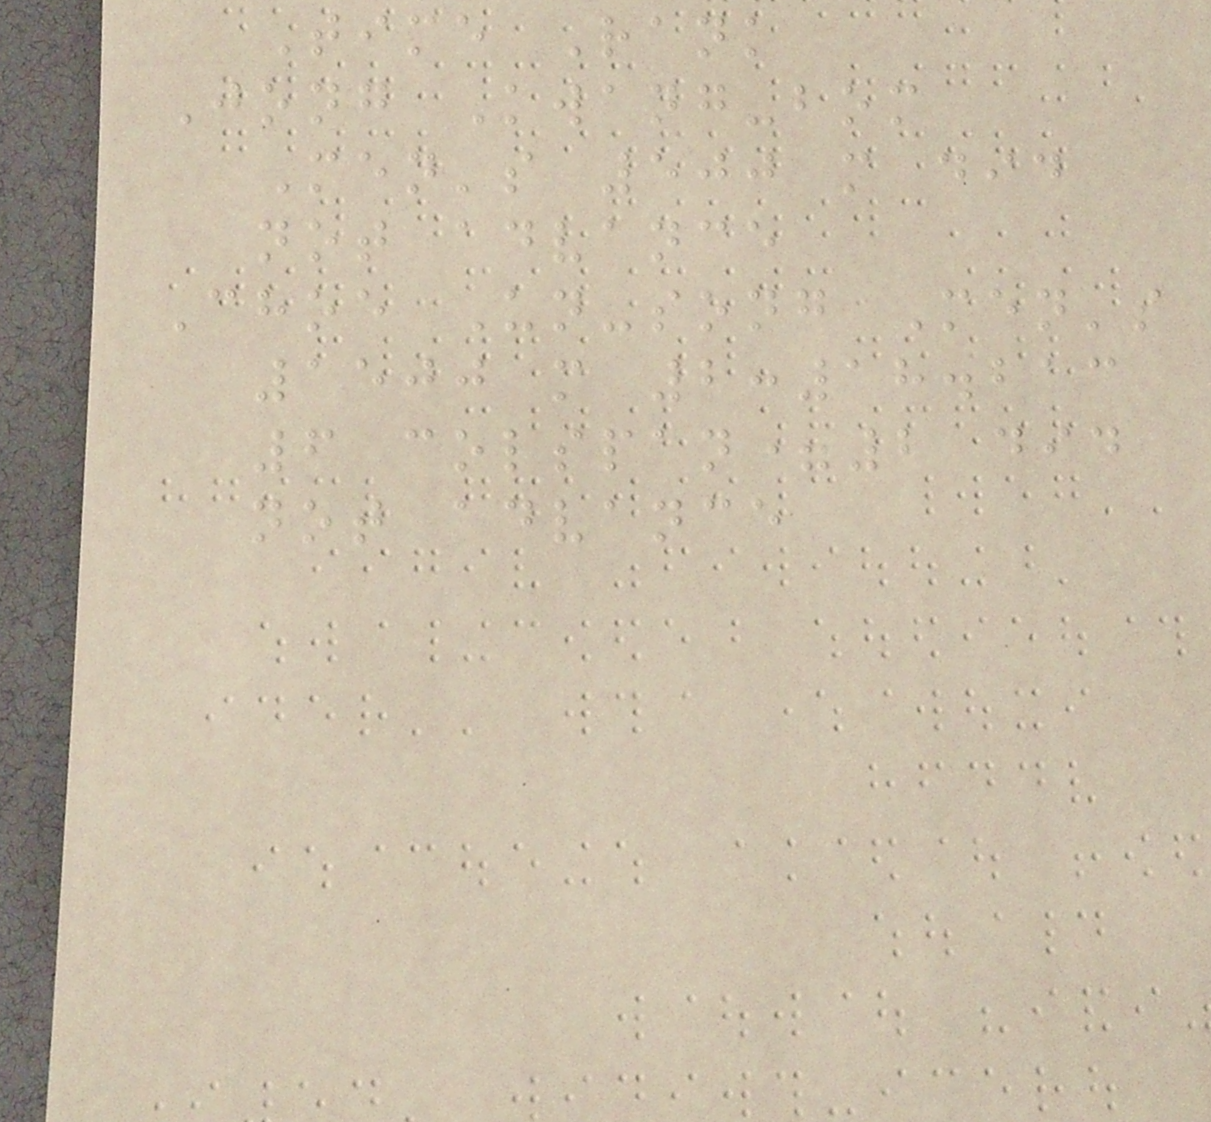Time Rank
Jong Kwang-bom
Men's 500 m did
not advance
Choe Un-song Men's
1500 m 2:18.213
6 colspan=2 did
not advance
